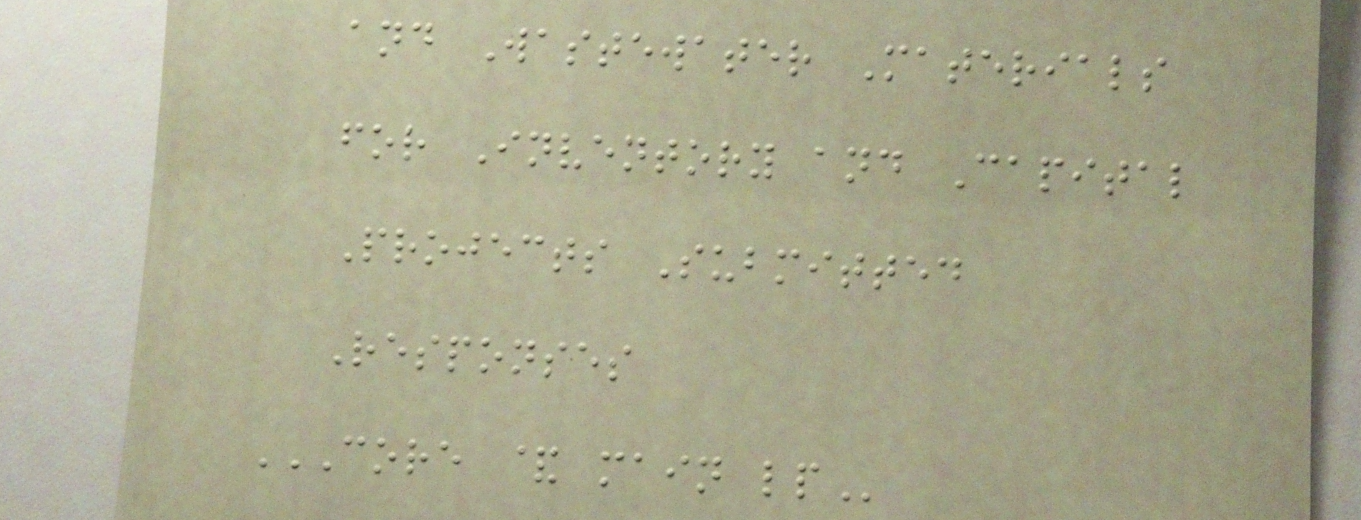and Wastewater Materials
for Inventory and Capital
Projects Submitted
Responses
CORE & MAIN LP
